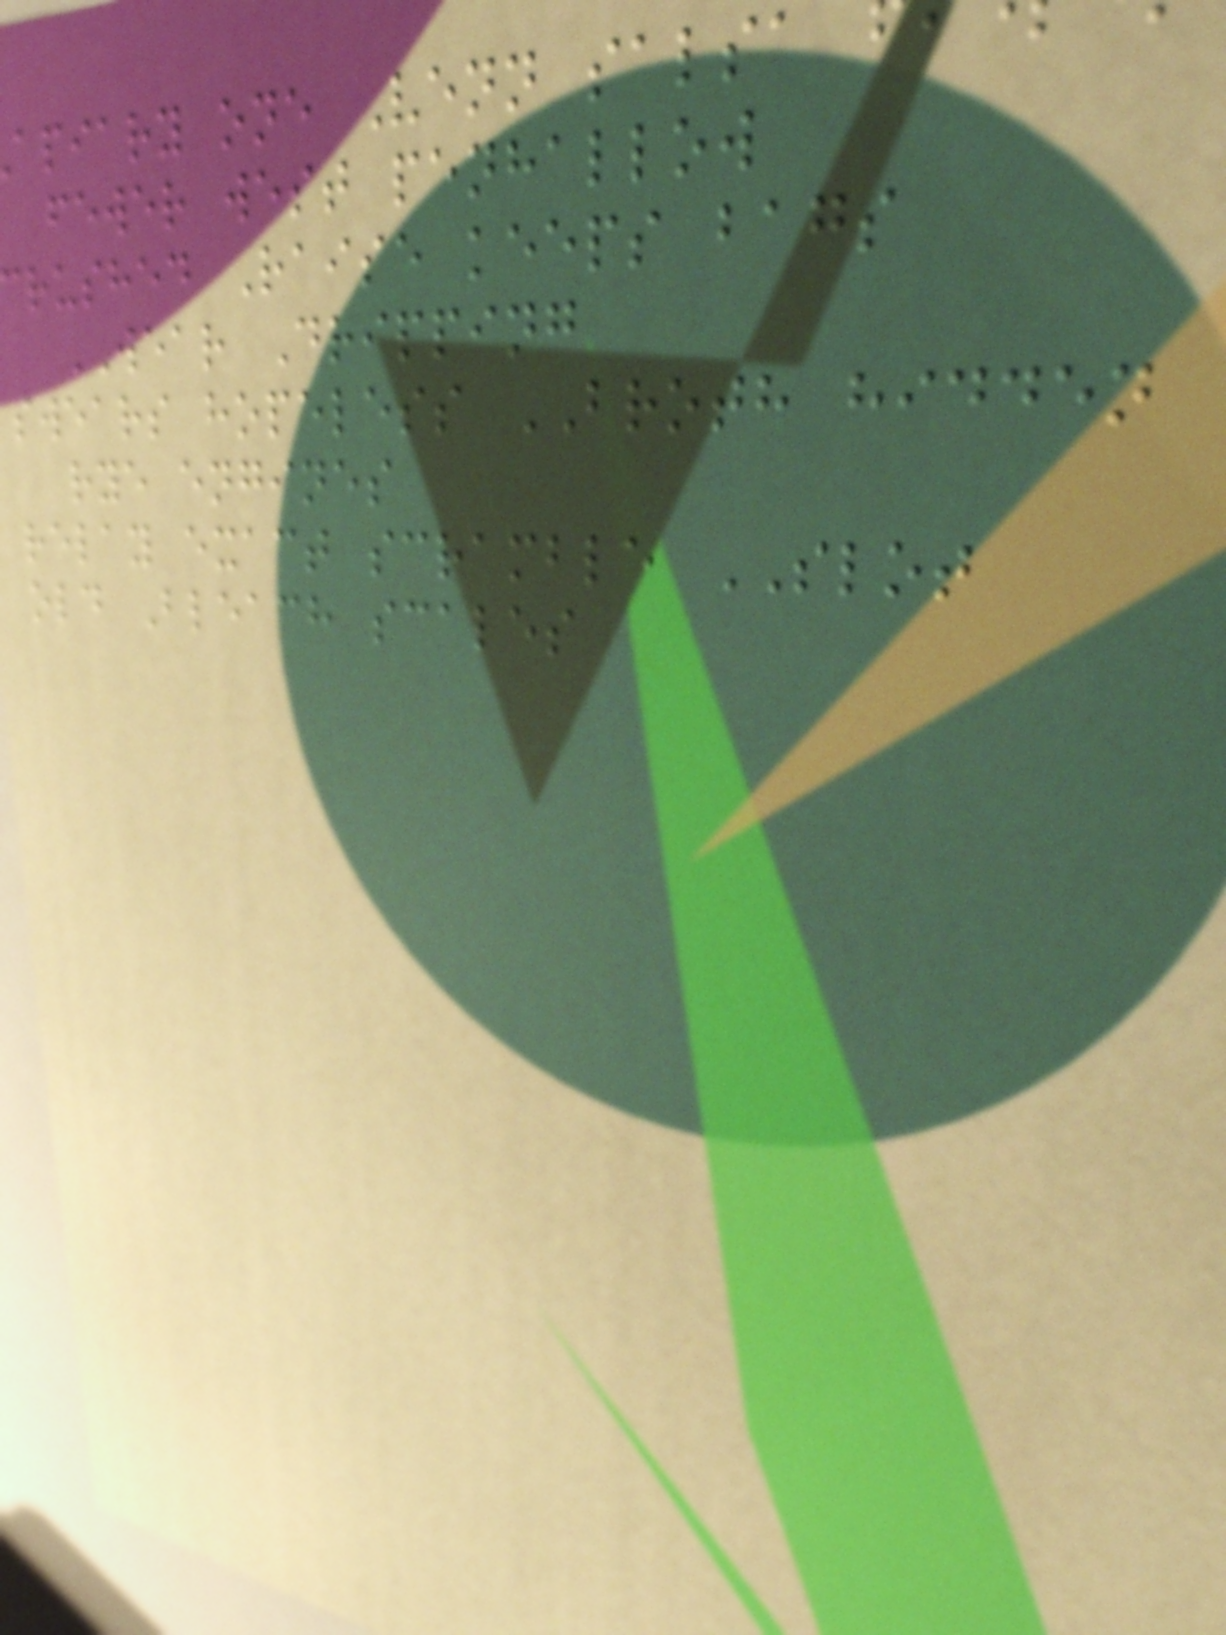apiary one Venn salsa
fewer west penhallow
rushed Raise keeps bags
WEAR Dripping
swears hopeless BROTH hidden
rye engines
relay exact scramble SLOT
old Bleach scales
